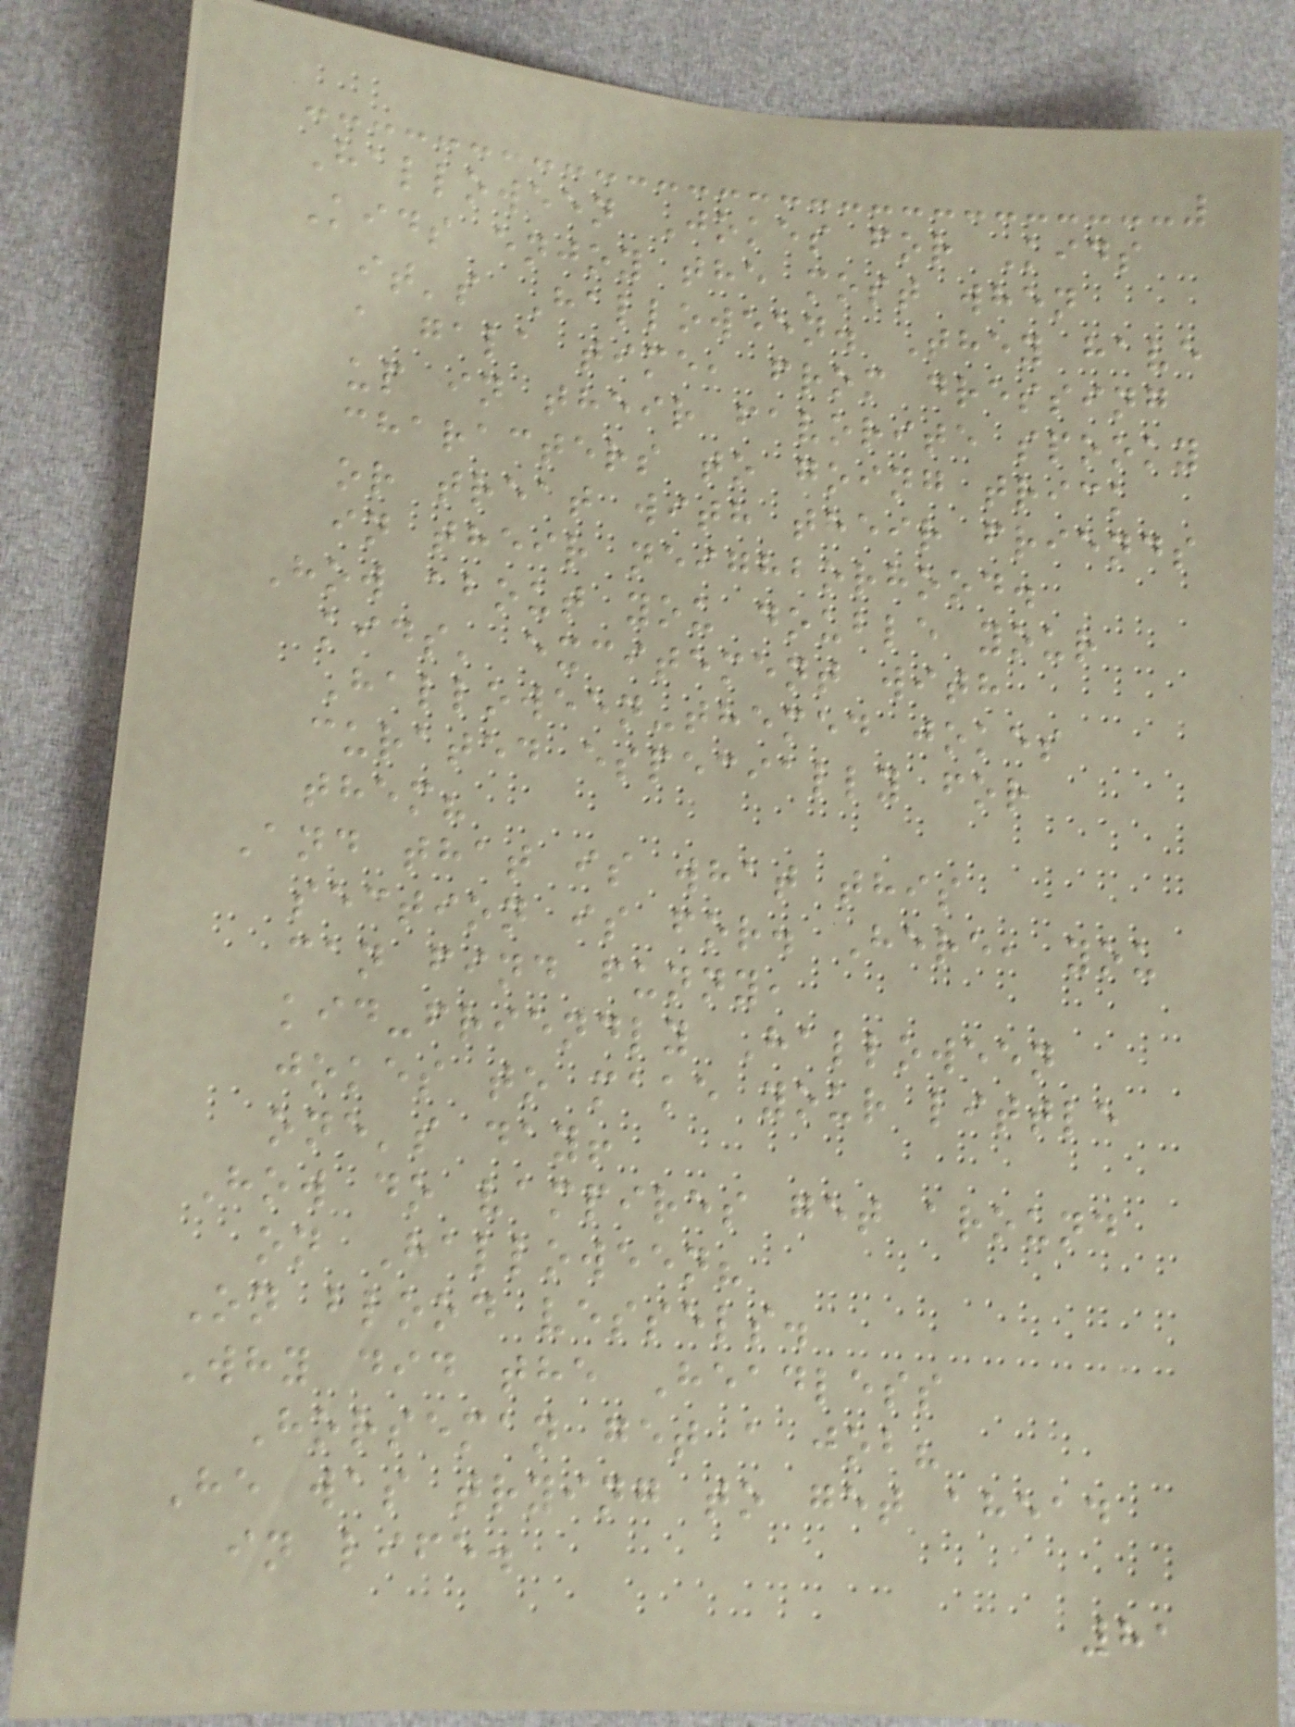Halloween Jokes for Kids
Kids enjoy the most when
it's Halloween. They have
a gala time, from dressing
up in their favorite spooky
characters to going trick
or treat with their friends
in their neighborhood.
How about you double your
kids' excitement with
Halloween-themed jokes
curated especially for
them?
And that is what this
section is for. Here, you
can find funny,
kid-friendly Halloween
jokes to make your little
one's day!
How do vampires get around
on Halloween?
On blood vessels.
Why did the Headless
Horseman get a job?
He was trying to get ahead
in life.
81
